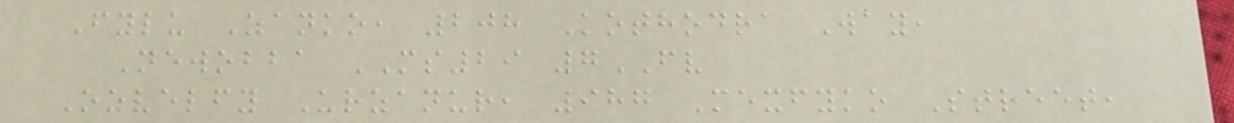Fylu Zanko, 208 Kothodra Way,
Newobba MS29 7FV
Ozvelfy Urzanur, 987 Mexfyko Street,
